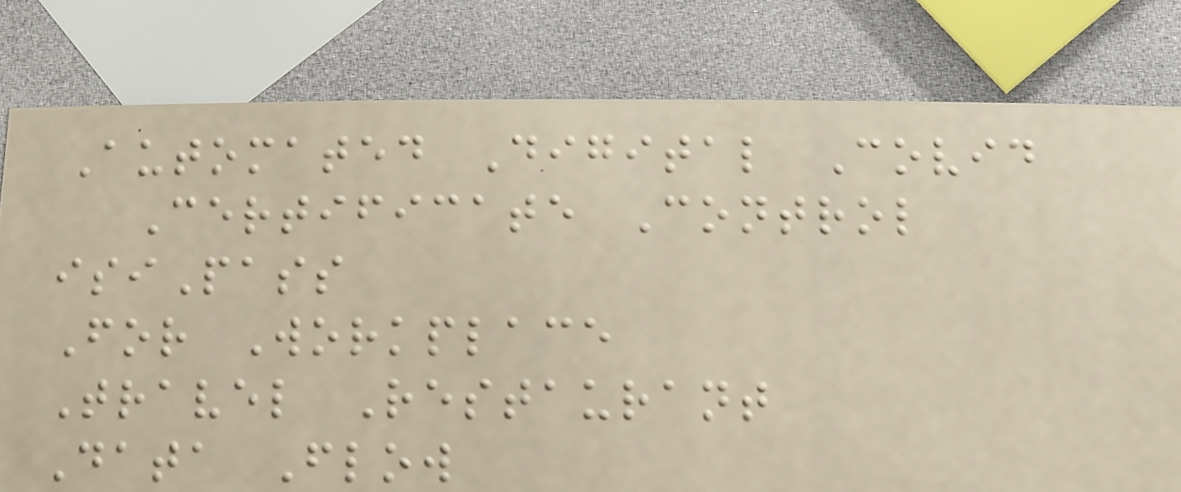Automated Digital Covid
Certificate Control
isiPass
For Workplace
Travel Restaurant
Data Flow
